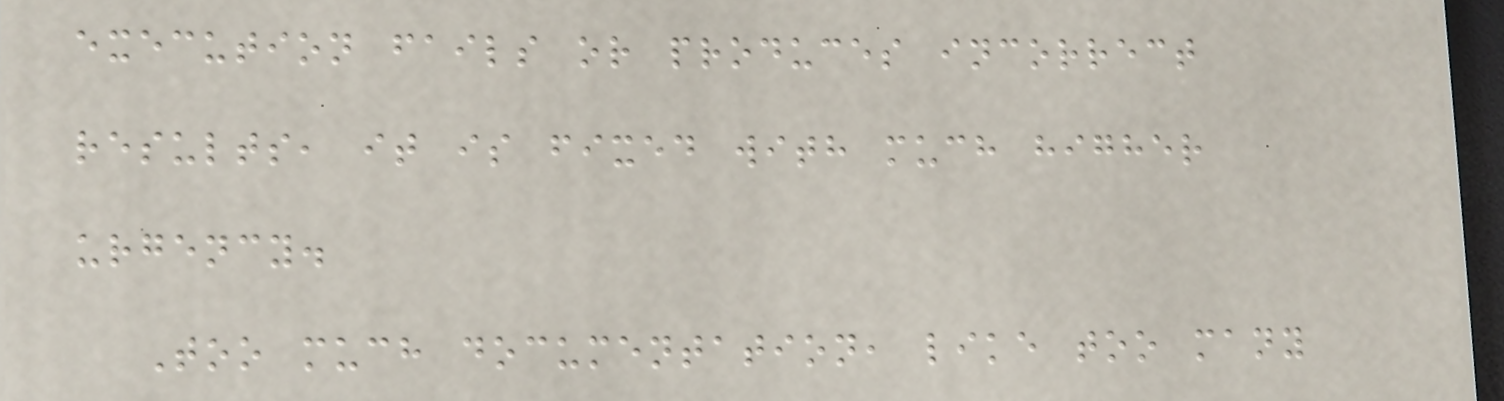execution fails or produces incorrect
results, it is fixed with much higher
urgency.
Too much documentation, like too many
